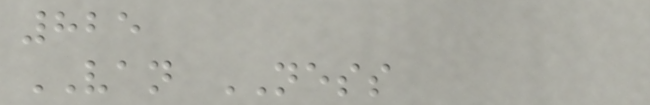825
VAN NESS
